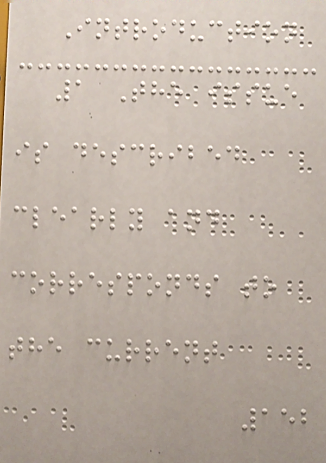Introduction
1 The issue
is described
clearly and
corresponds to
the current
152
